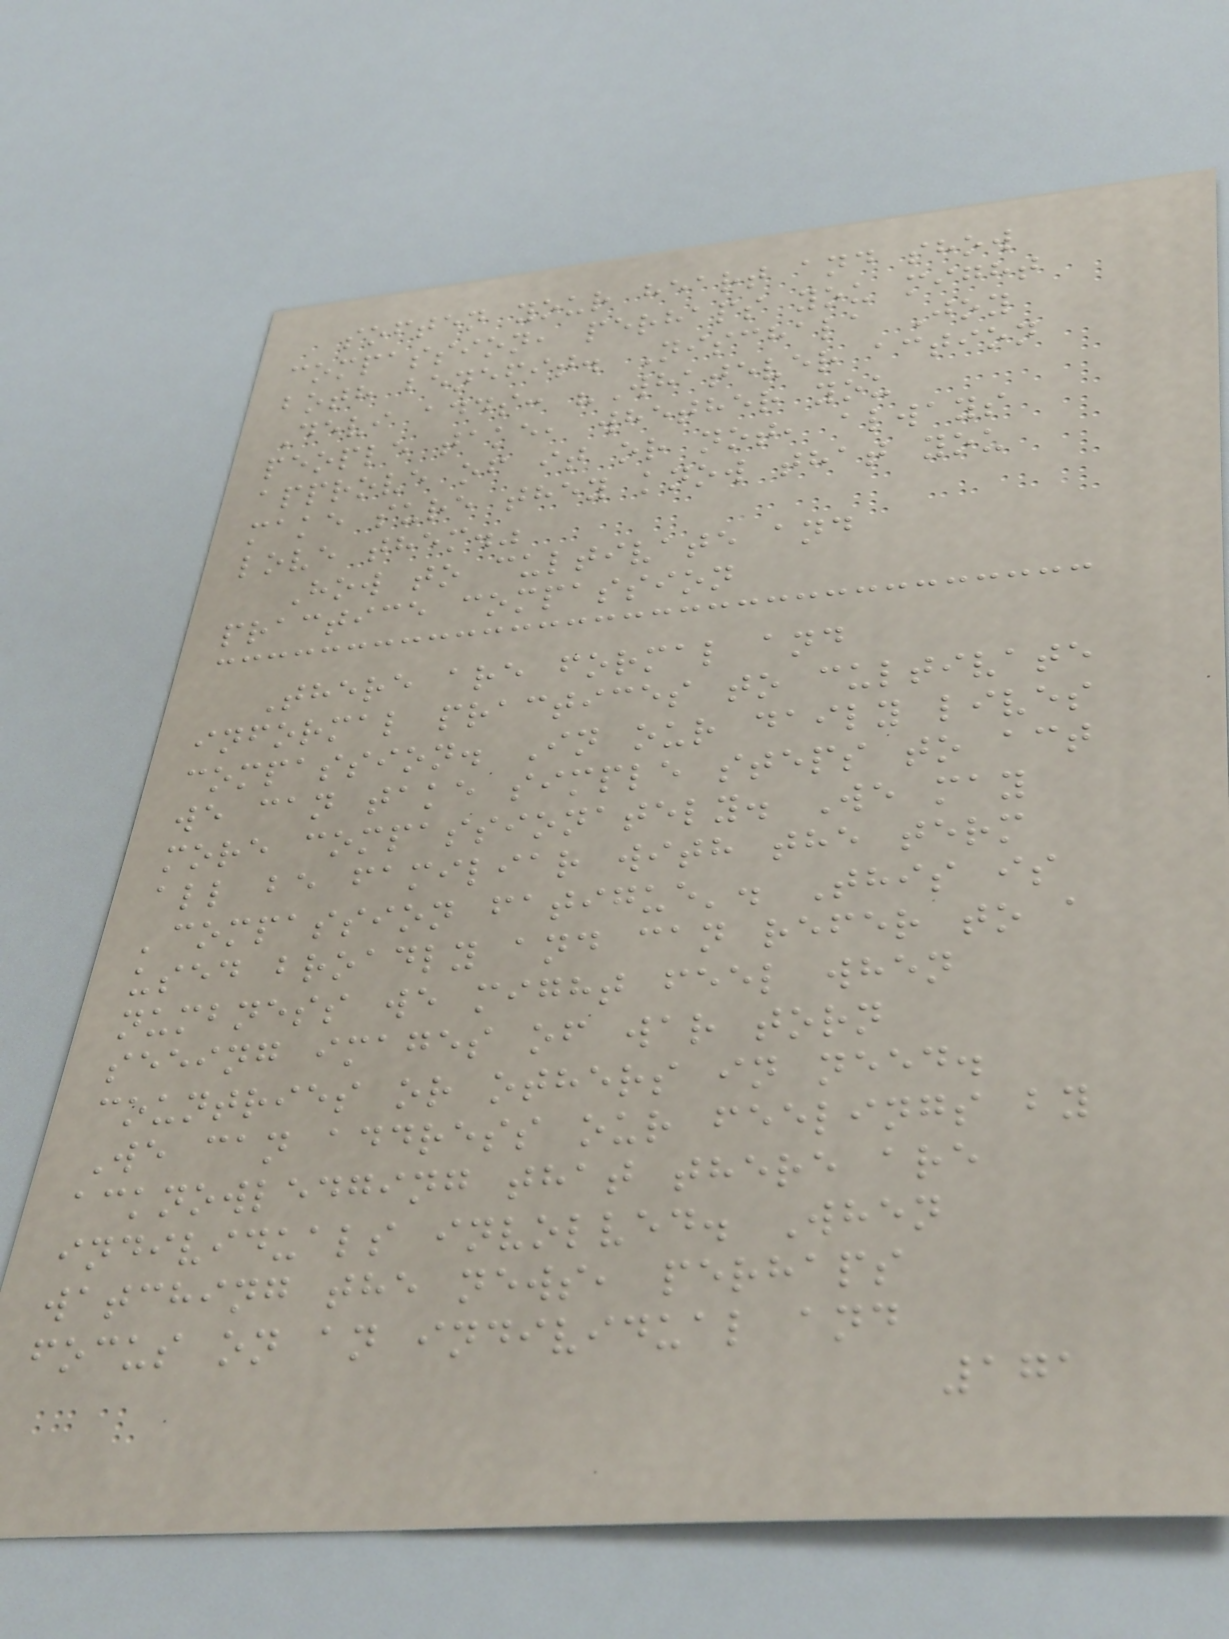soften your heart and show
compassion, perhaps you might
both benefit. Nischala Joy
Devi adds: "Whatever action
people take, whether you
approve of it or not, always
make sure they know that you
love them."
How to cultivate and
practice compassion
There are formal and
informal practices to cultivate
compassion. In our daily lives
we can take simple steps to act
more compassionately. We may
all be familiar with the term
'compassion fatigue'. This is
used broadly and can refer to a
numbness we might feel when
seeing images of war torn
countries or others in need.
We can address our feelings by
acknowledging that there are
individuals involved. When
watching the news, perhaps
focus on an individual and
171
